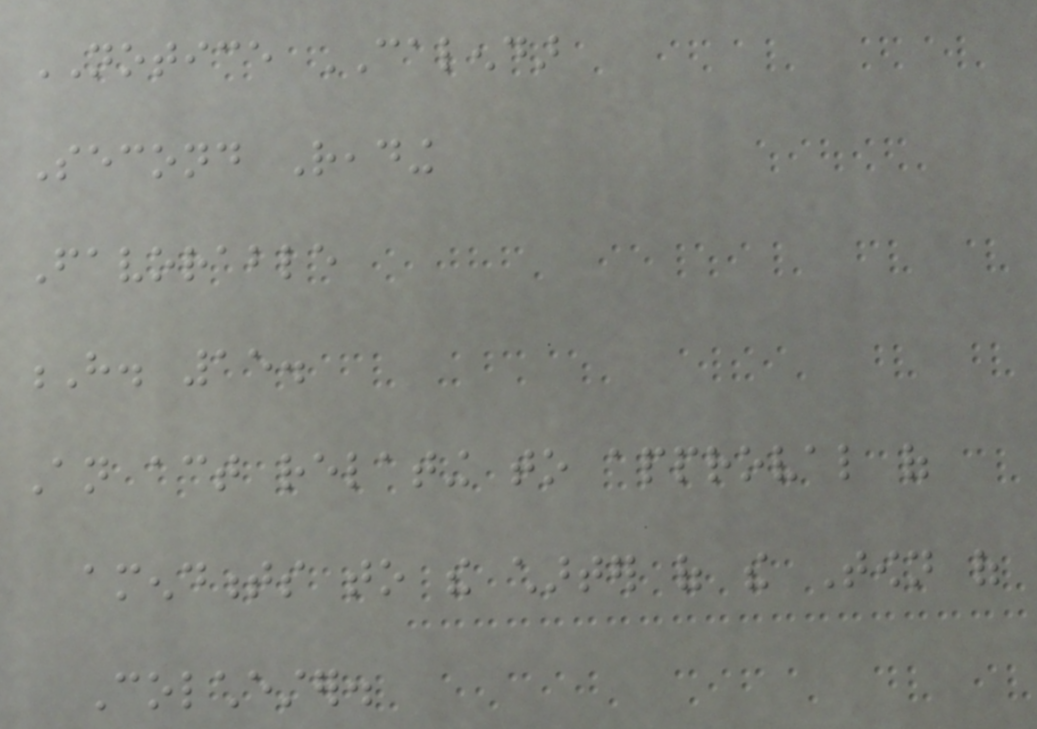NOTICE CALENDAR
Second Reading
Favorable
H. 15.
An act relating to approval of
amendments to the charter of the Town of
Colchester.
